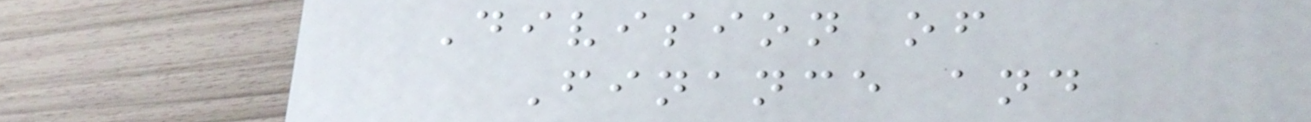Division of
Finance and
